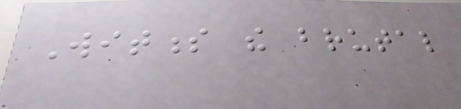Witness the brutal
